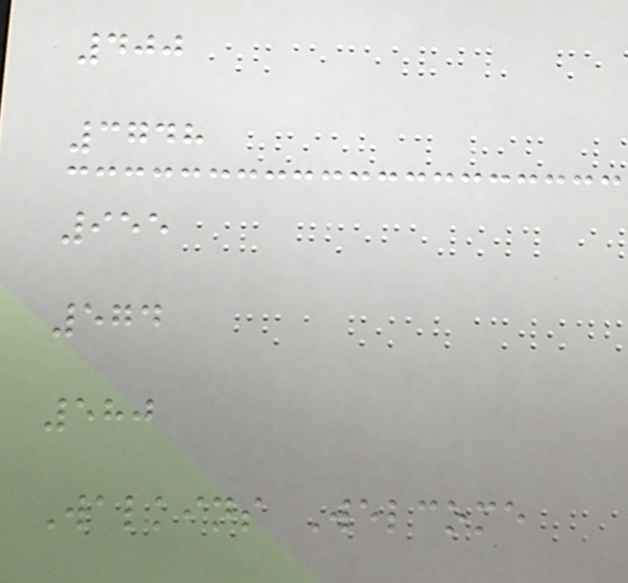400
3748
955
574
580
Walkins Welcome
